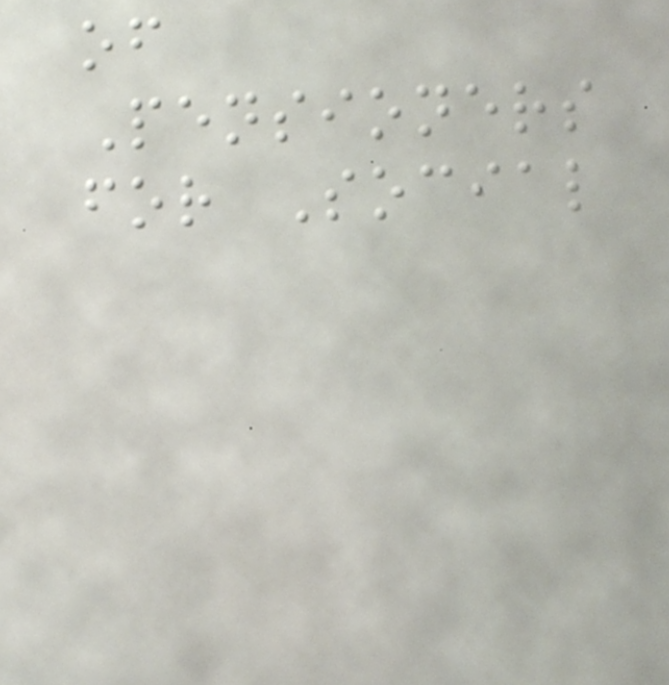of
Pensioners
for Social
